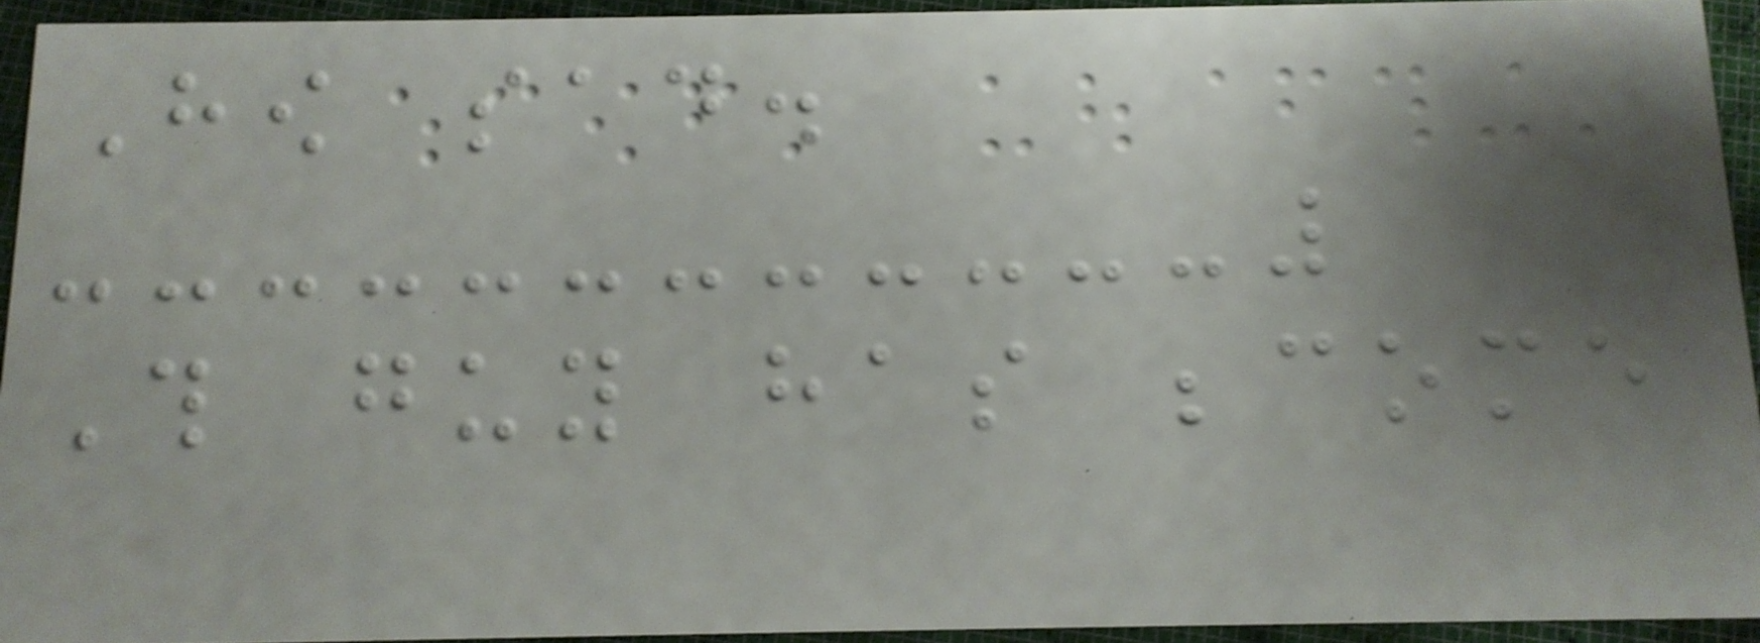How sad.
This guy has become
